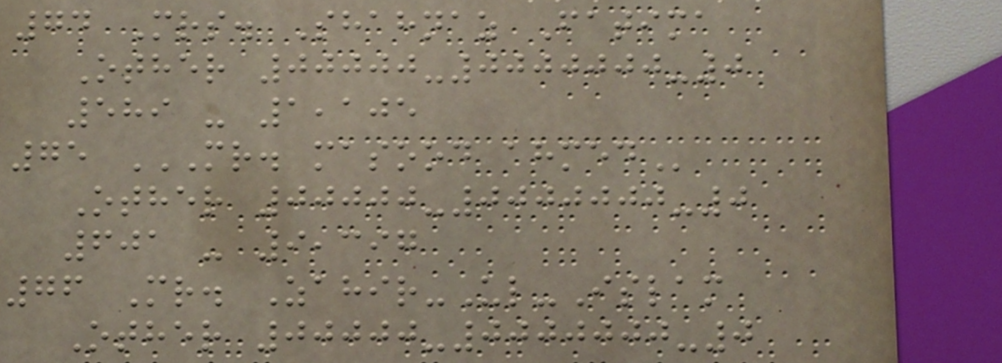74 Mrs. Shahnaz Fatima
Other 00000-0000000-0
589 - 1,105
75 MR. MASOOD AHMED
Other 00000-0000000-0
601 - 9,397
76 Mr. Zahir-Ul-Islam
Other 00000-0000000-0
